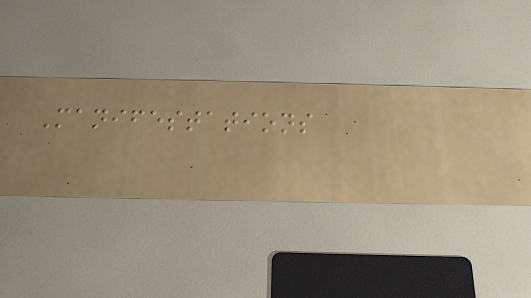Manifestations
